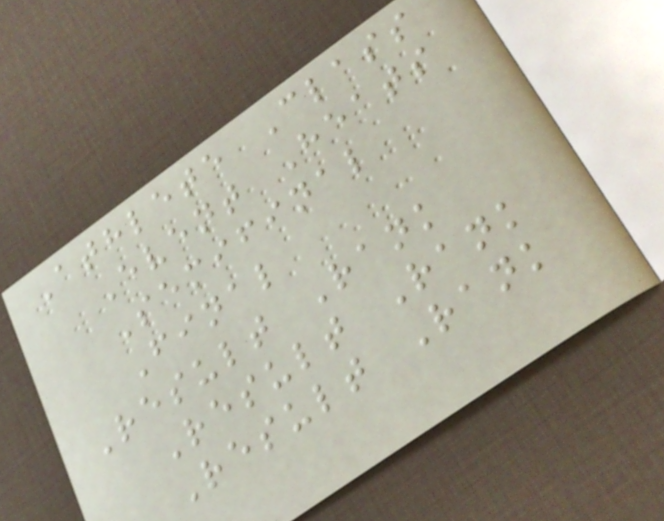Athlete Class
Event Heats
Semifinal
Final
Result Rank
Result Rank
Result Rank
